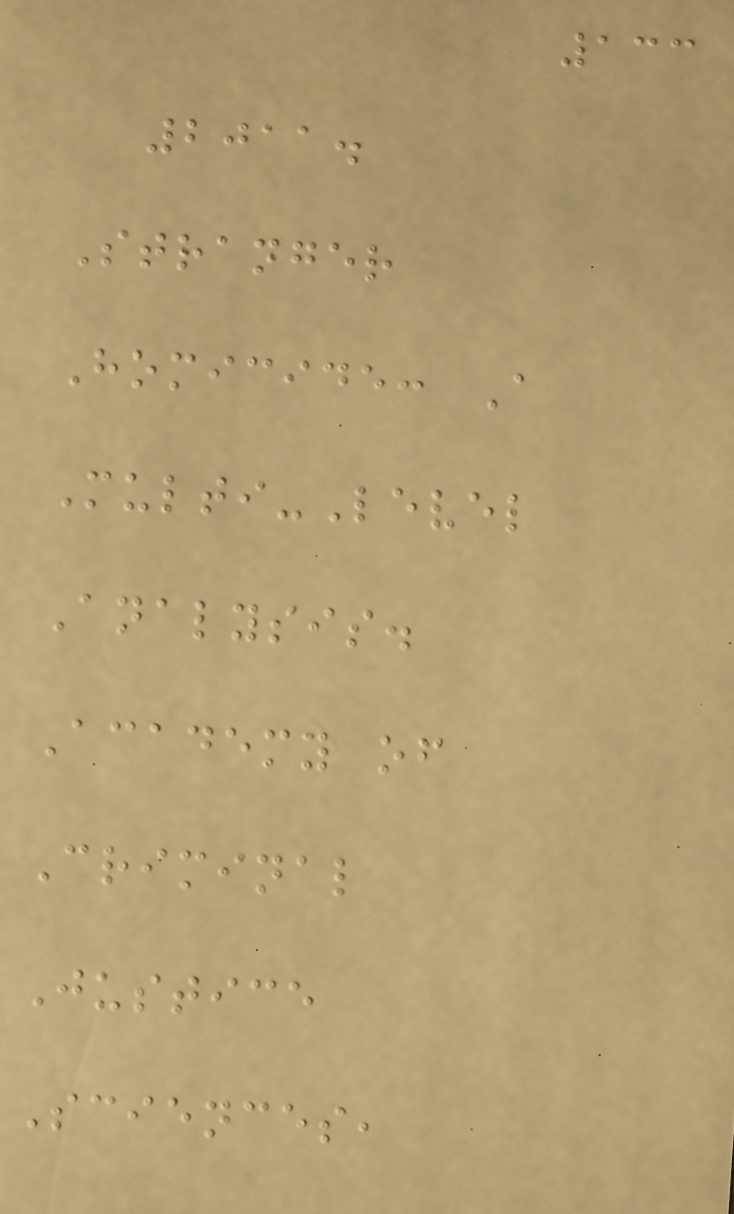133
2011.
Stranger
Homicide: A
Multi-Level
Analysis.
Academy of
Criminal
Justice
Sciences,
